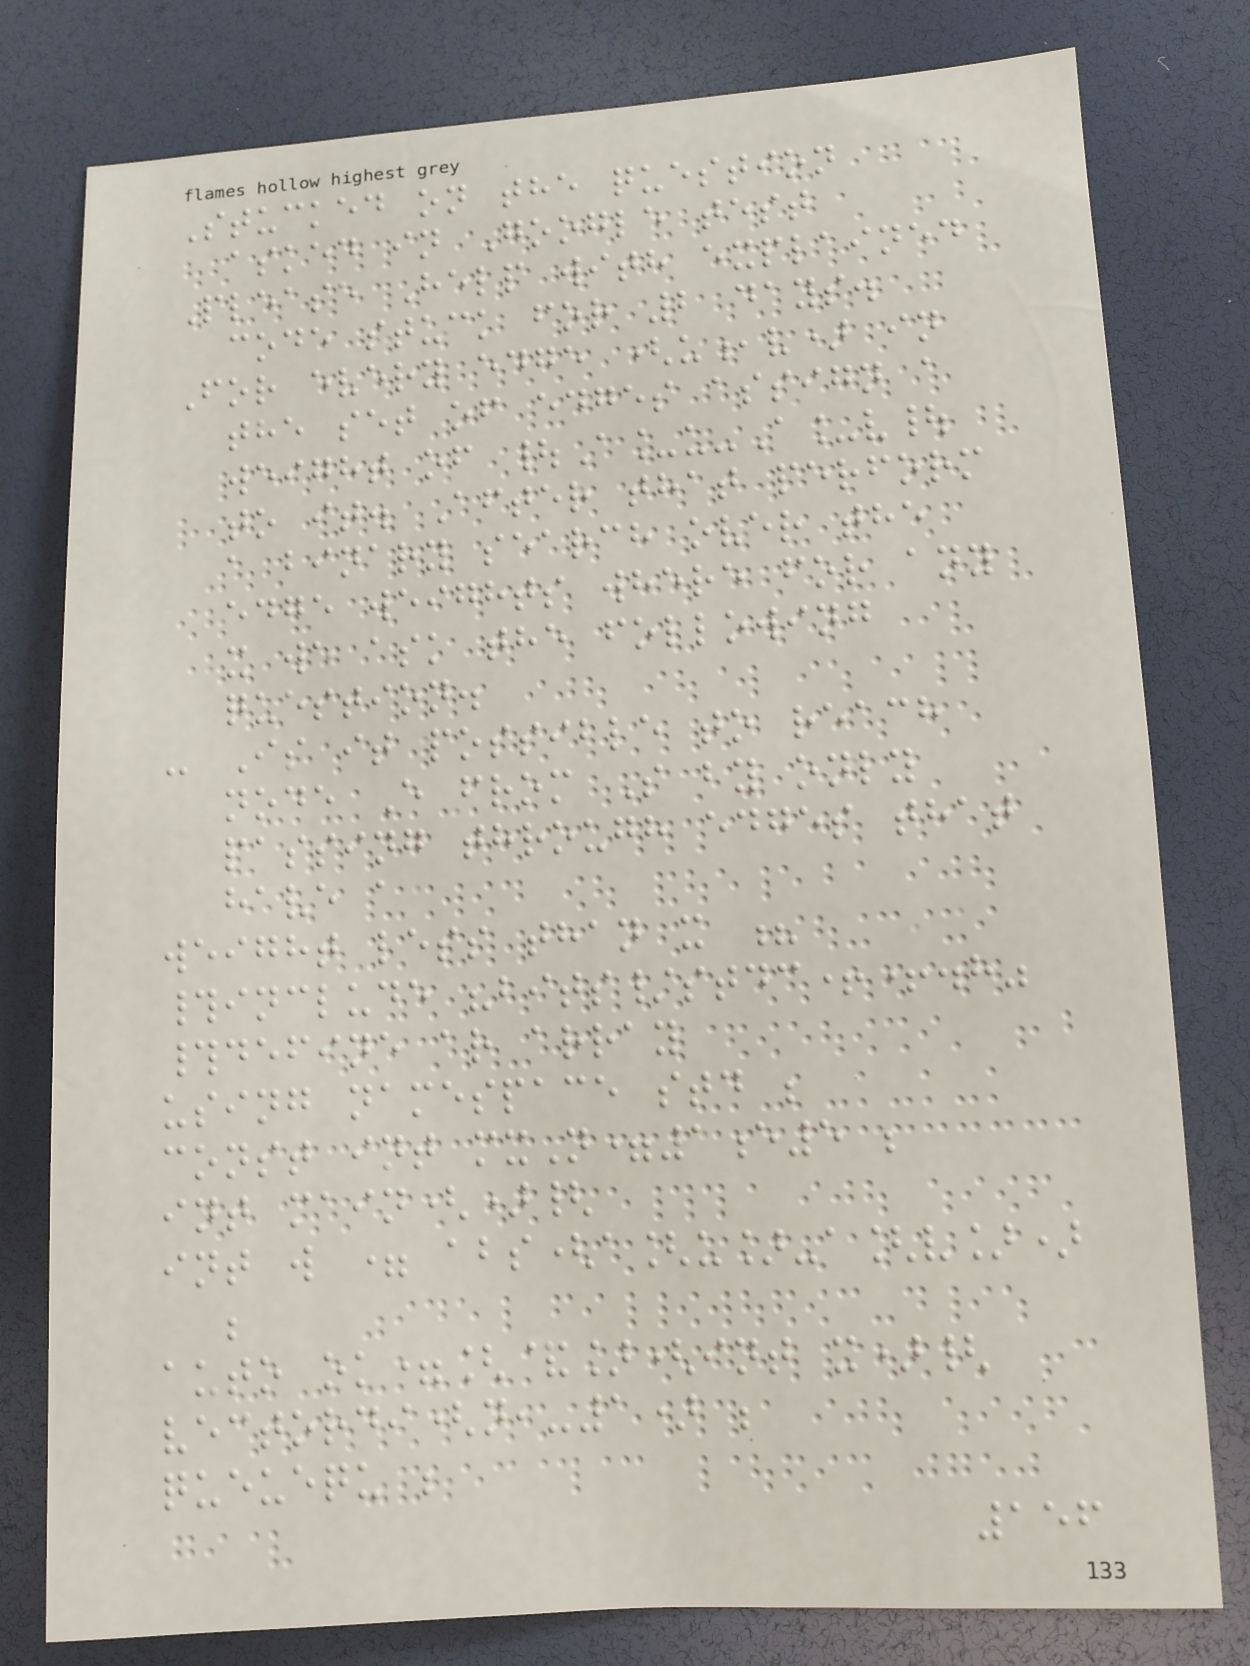Stucked on the question
asked in Google test
Please Help with explained
code stuck for 2 days.
For every edge (u,v) in
the set of edges assign a
weight of |A_u-A_v|
to it. After that perform
a binary search over the
edge weights where for any
x we ask the following
question.
- Is it possible to reach
node E from S by only
passing through edges that
have a
weight less than x ?
#include "bits/stdc++.h"
#define ar array
using namespace std ;
const int mxN=1e5 ;
int main(){
int w = abs(a[u]-a[v])
;
auto ok=[&](int x){
vectordi(n,-1) ;
queuequ ;
156
